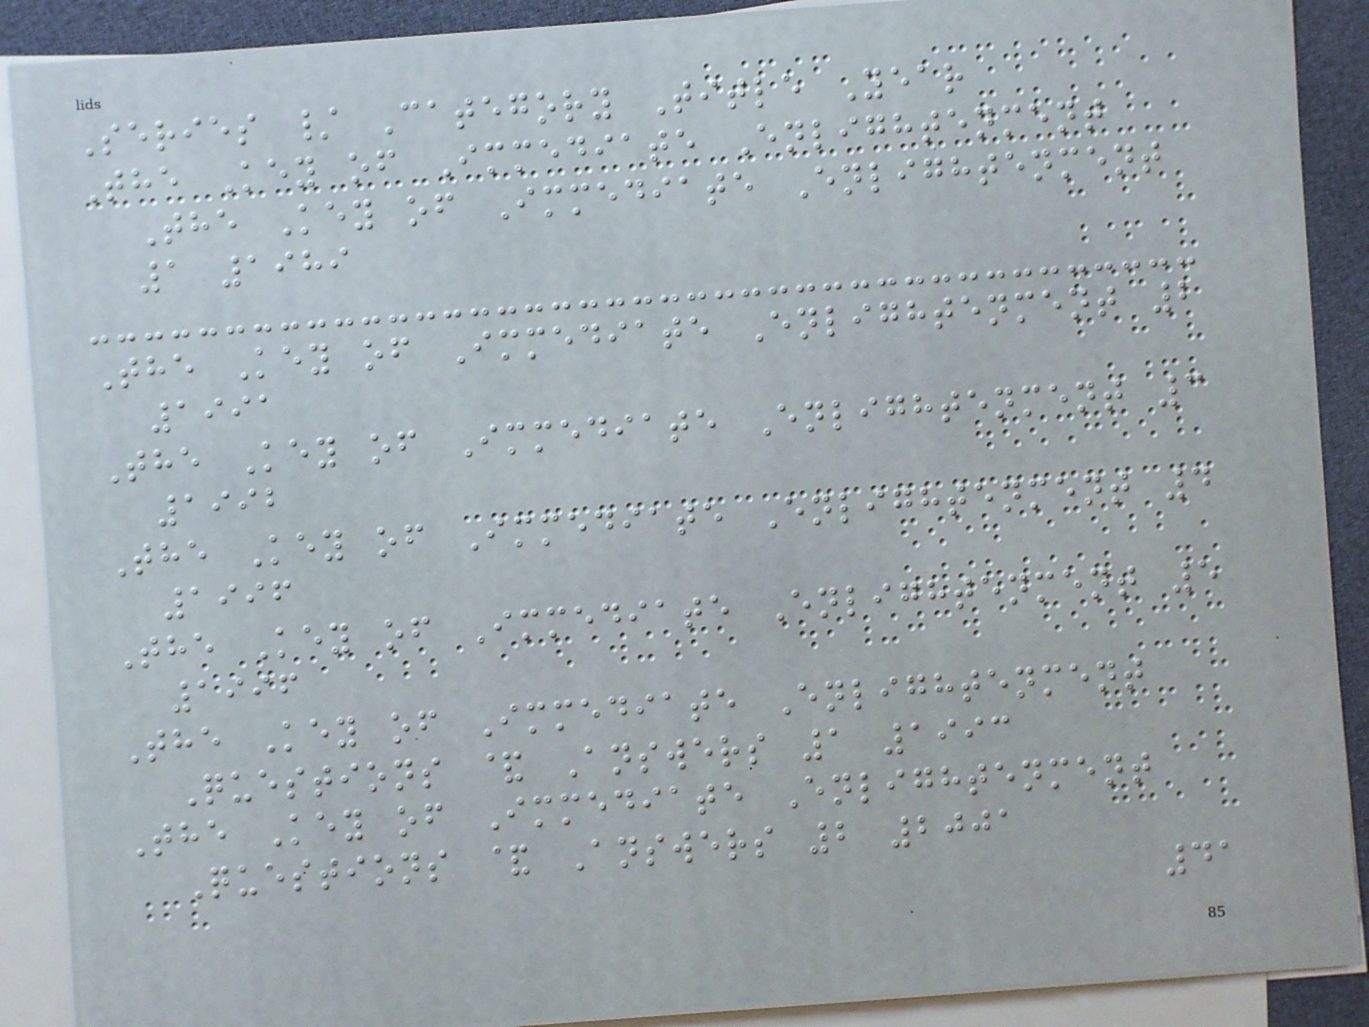Series / Category Title Year
The Key of Immediate Enlightenment
The Key of Immediate Enlightenment
1 1989
The Key of Immediate Enlightenment 2
1991
The Key of Immediate Enlightenment 3
1992
The Key of Immediate Enlightenment 4
1996
The Key of Immediate Enlightenment 5
1996
The Key of Immediate Enlightenment
Questions & Answers 1 1993
The Key of Immediate Enlightenment
Questions & Answers 2 2001
41
